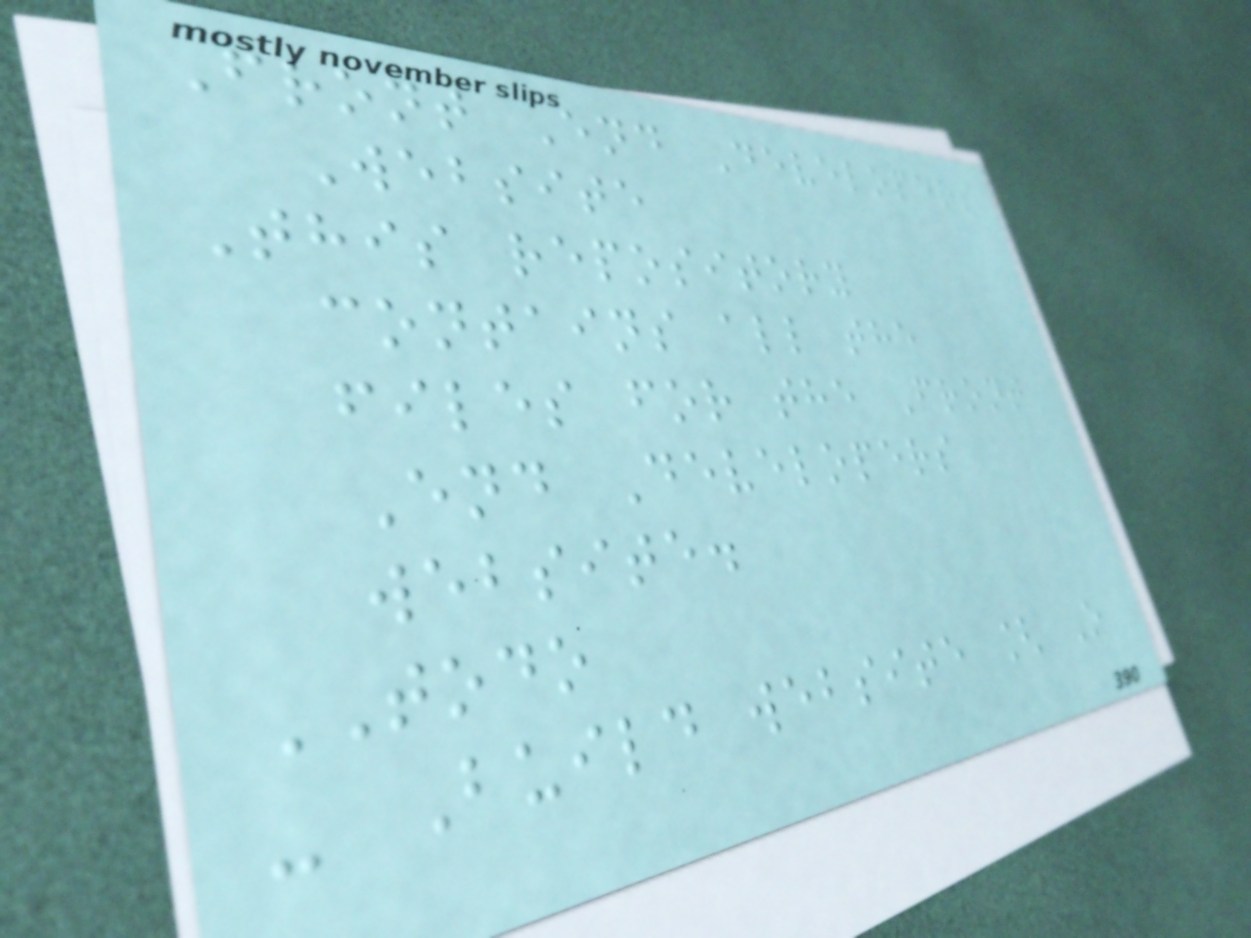Front End Developers
Website
This repository
contains all the
files for the Front
End Developers
website.
TODO
- Build website [ O
